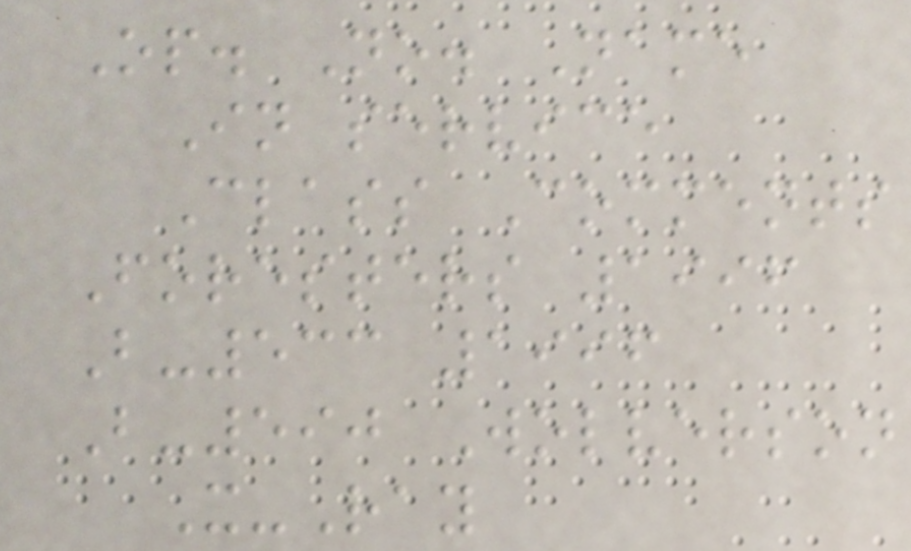Op. No. Name
In service
Class Comments
Foresters 1996
B-533 1996
B-590 Wolverson
X-Ray
